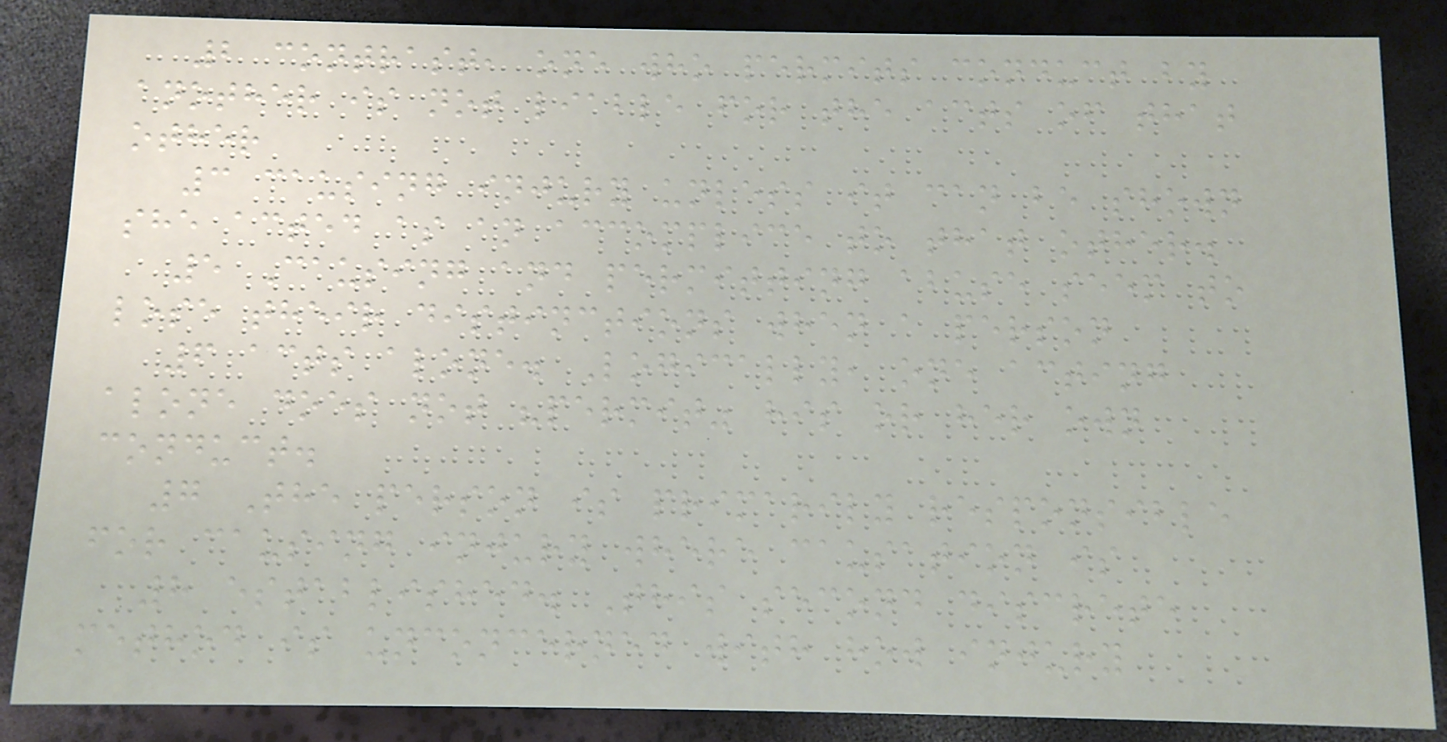2 contrast, one who permits conduct by
another is not liable for the acts of that
other
3 causing injury unless it can be shown
she acted as an accomplice to that other.
5 Causing and permitting abuse seem to
lose their distinctions when a person
6 acts alone. Logically, one acting
alone does not "permit" his or her own
conduct.
7 The person is primarily responsible
for causing injury where causation is
8 established. This second discrete
method is unconcerned with how injury
